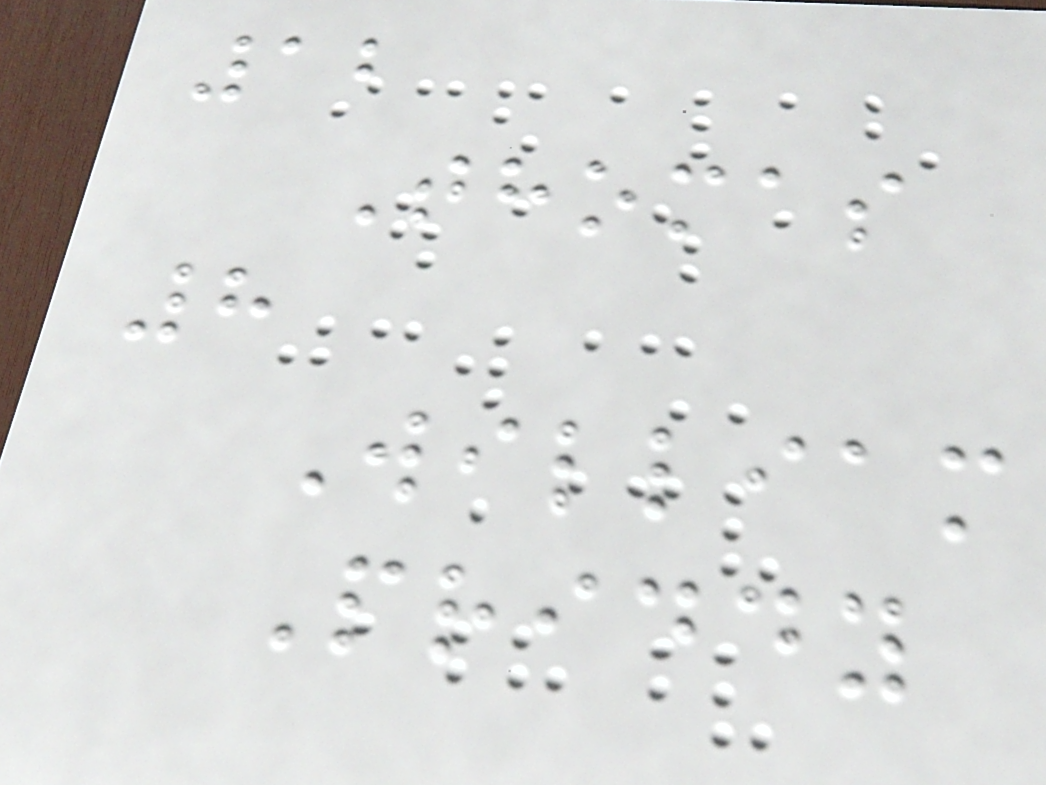12
Thomas
8
William
Priddy
